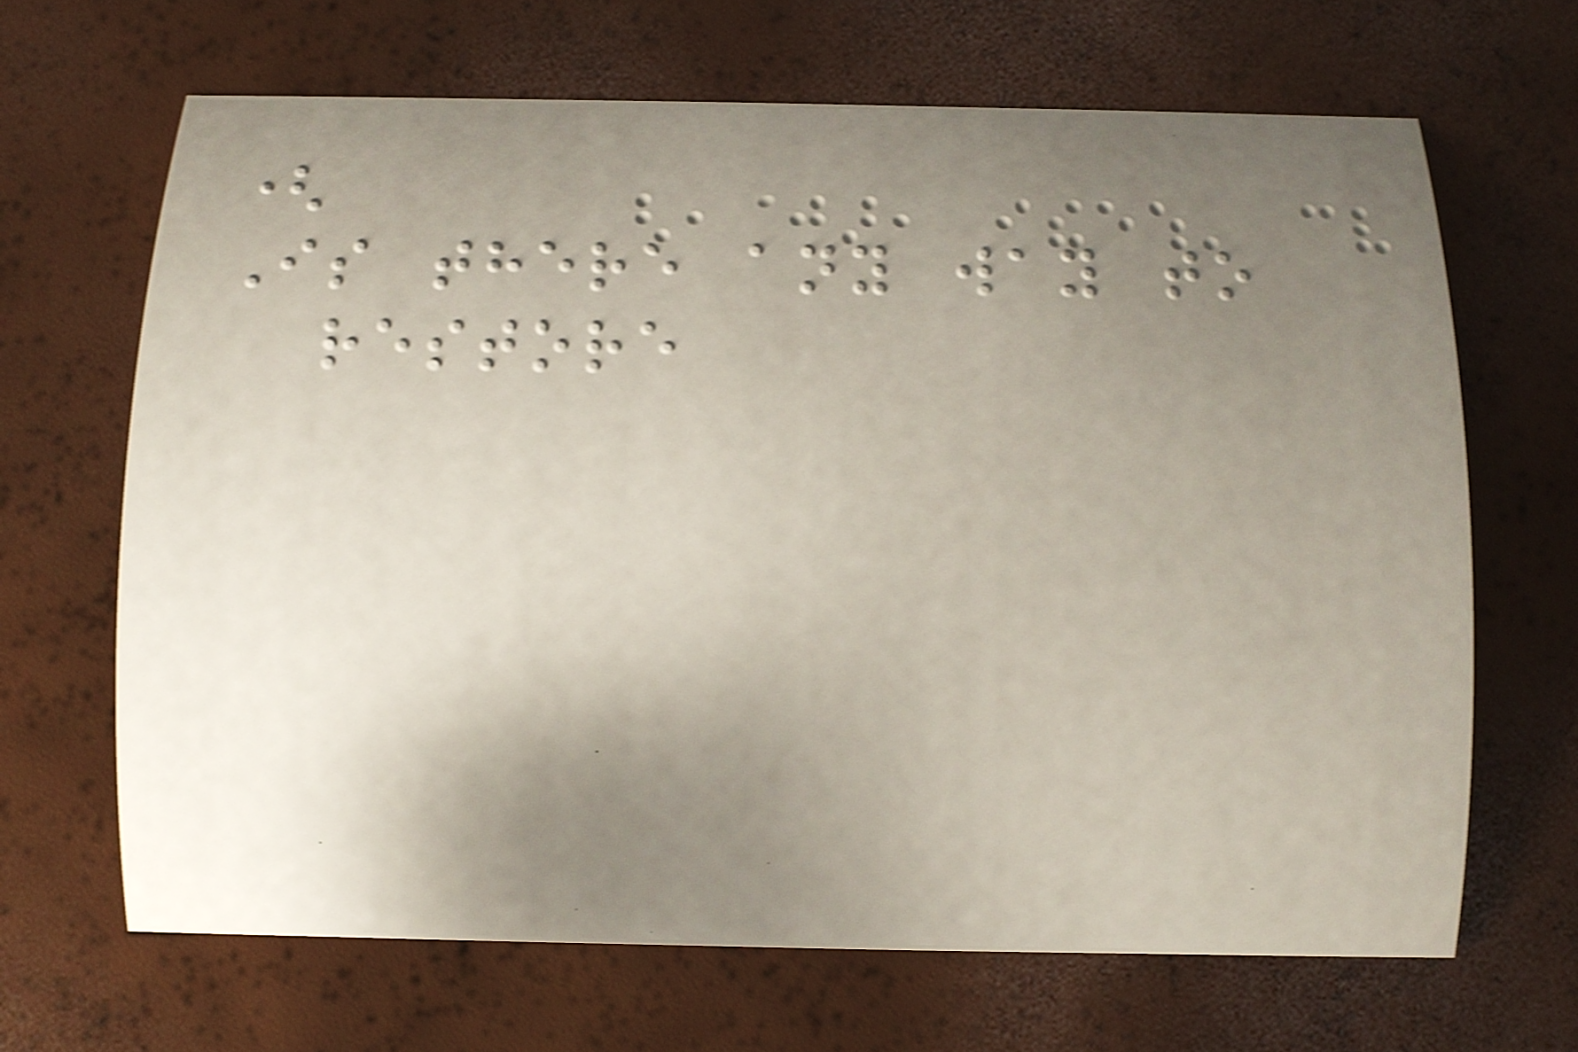(
Is there any way to
restore
